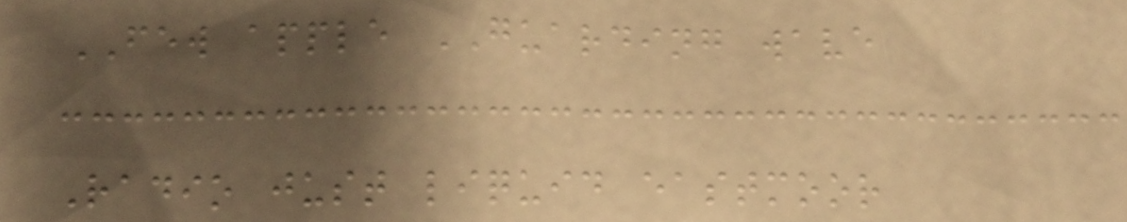FEW apple GUARDING wave
Radio just liquid eastmoor
